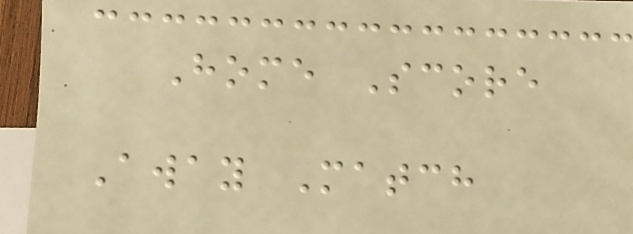Home Score
Away Match
